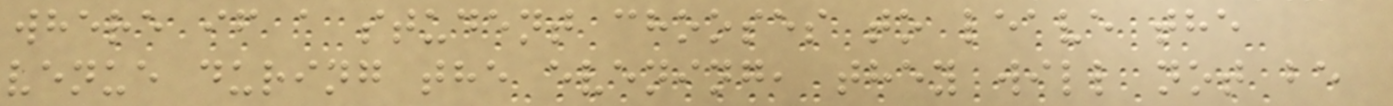where if a student chooses to leave the
venue during the evening, they will not be
